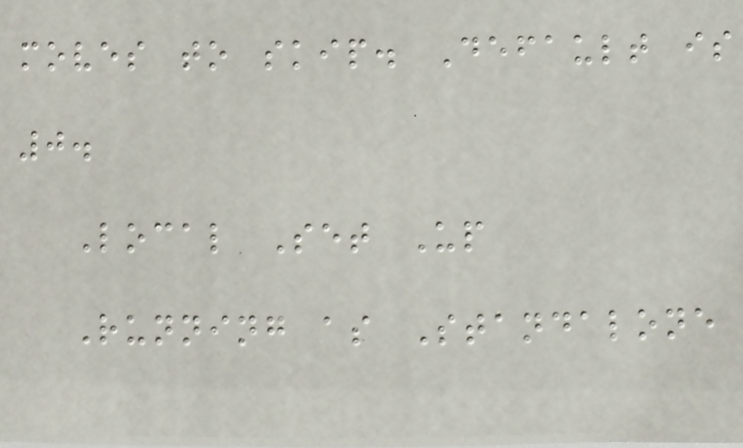moves to skip. Default is
0.
Local Set Up
Running as Standalone
